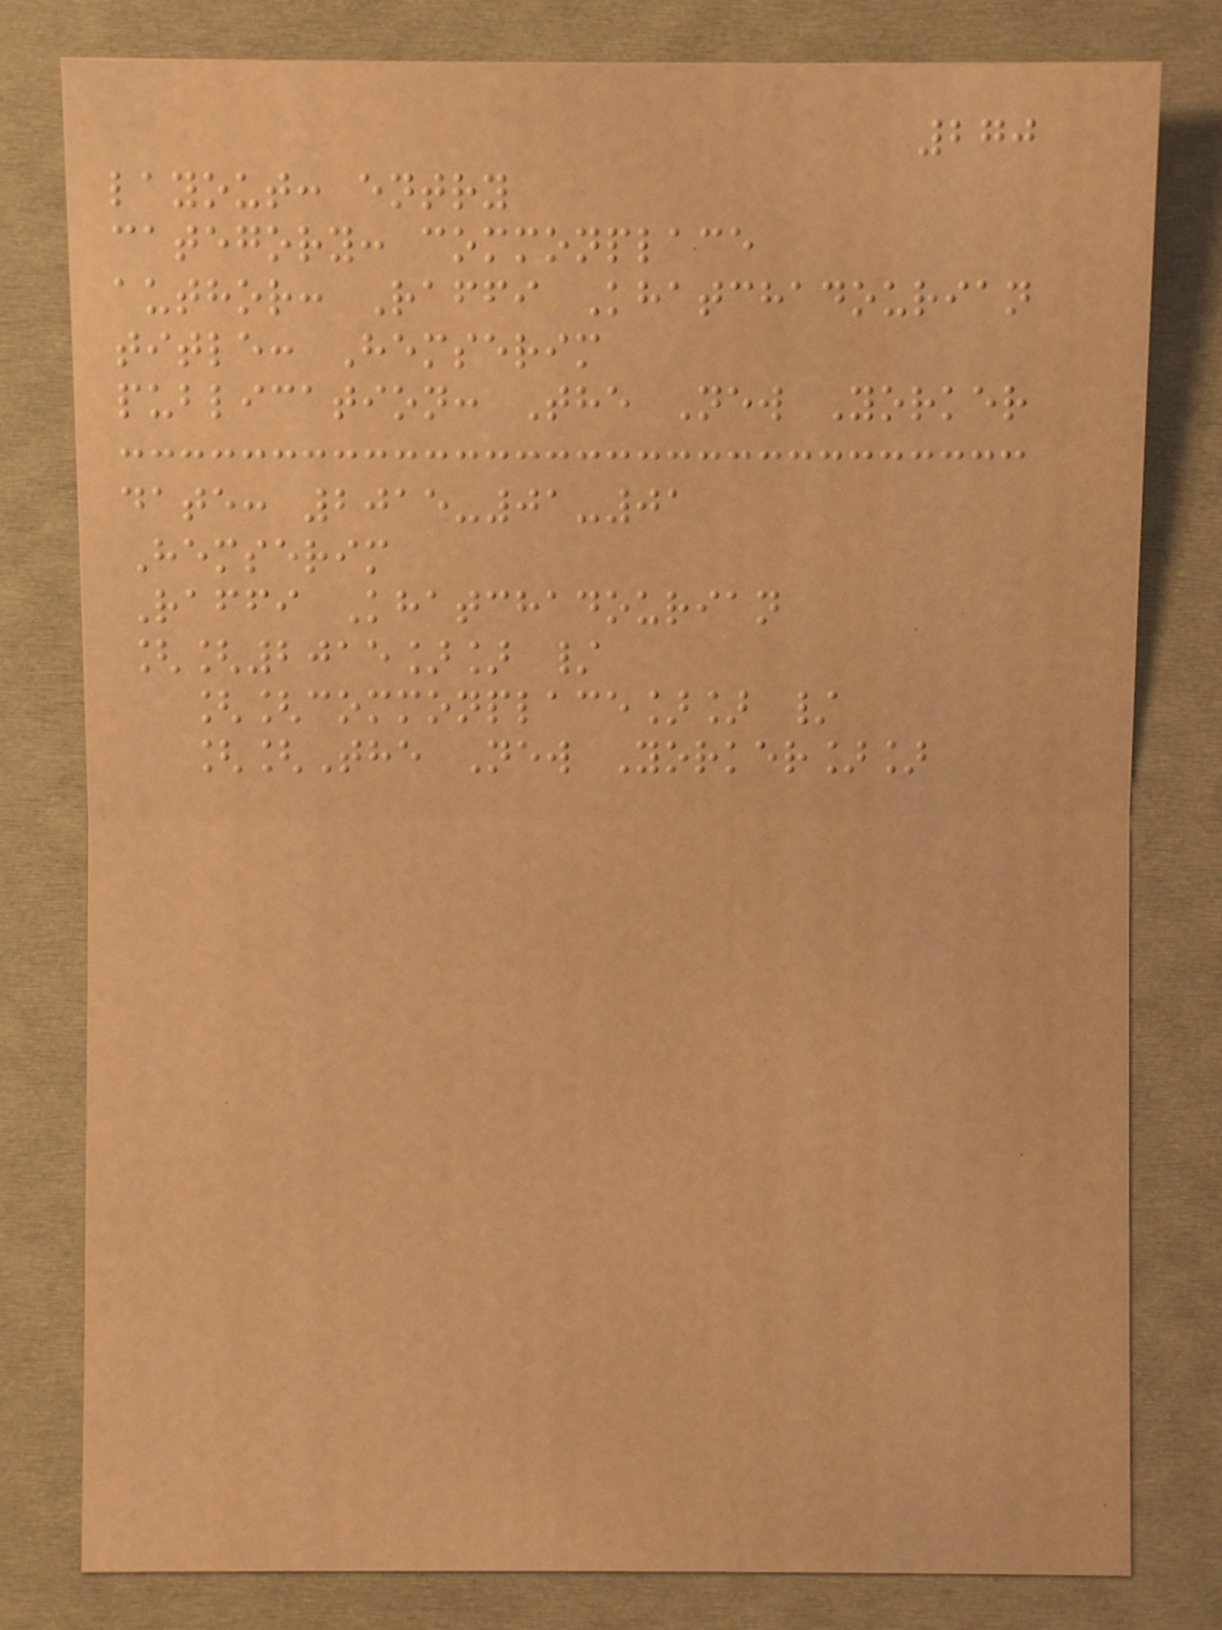270
layout: entry
category: commonplace
author: Raffi Khatchadourian
title: Hemserim
publication: The New Yorker
date: 2015-01-01
Hemserim
Raffi Khatchadourian
[[2015]] /
[[commonplace]] /
[[The New Yorker]]
